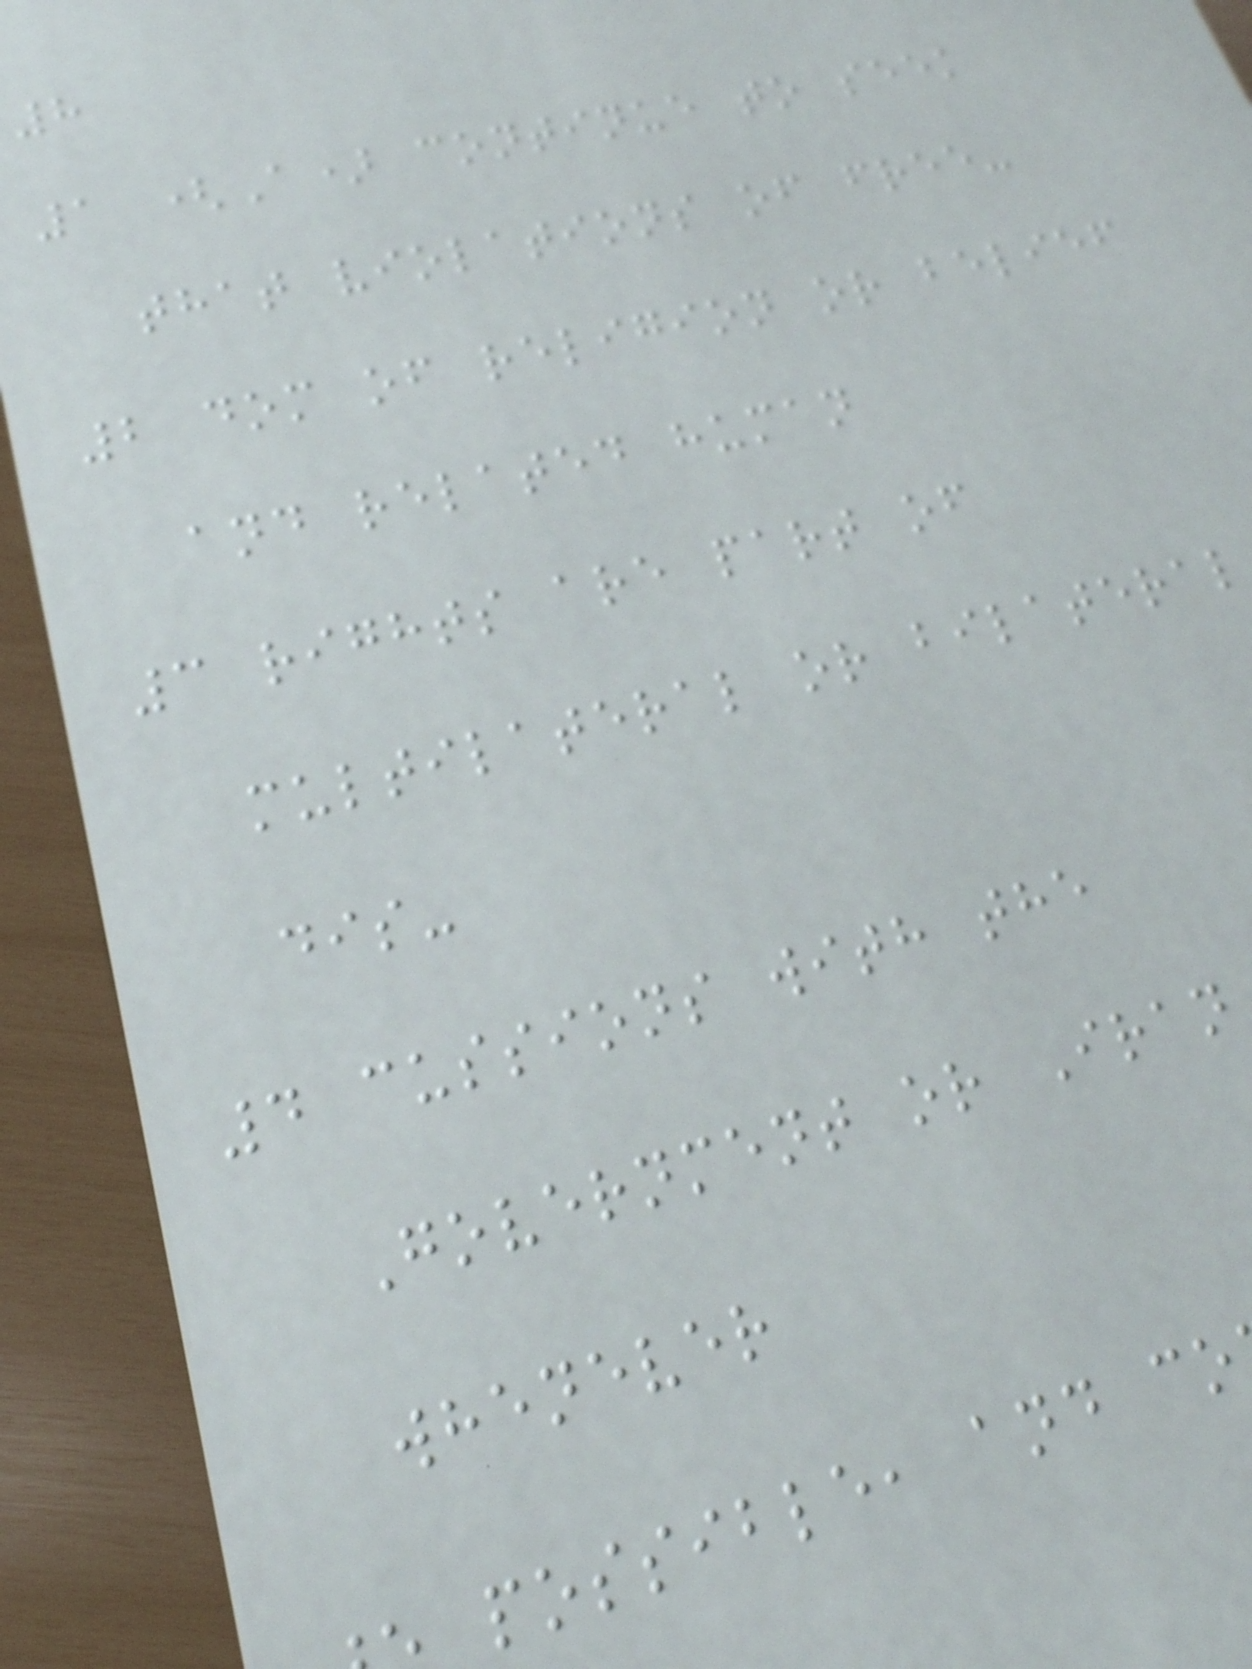8
1 (A) continue to seek
that violations of free-
2 dom of religion or belief
and related human
3 rights are part of
multilateral or bilateral
dis-
4 cussions with the
Government or Iran
whenever
possible, and co
